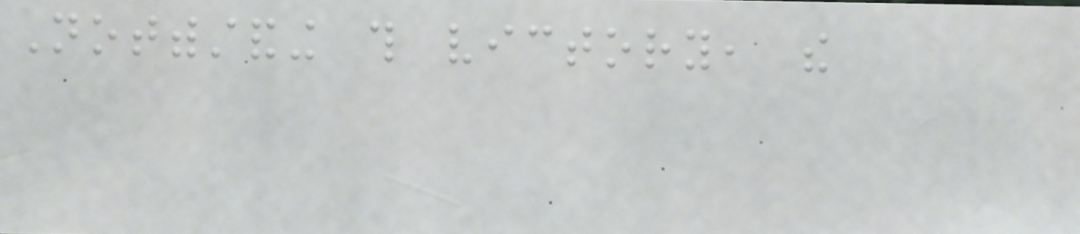Notwithstanding this victory, the
